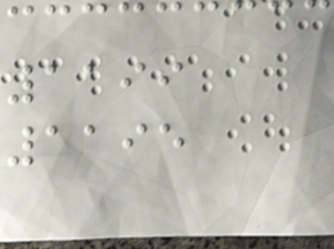1199
1195
